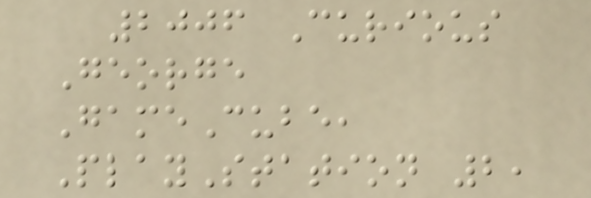2006 Curious
George
GameCube,
PlayStation 2,
